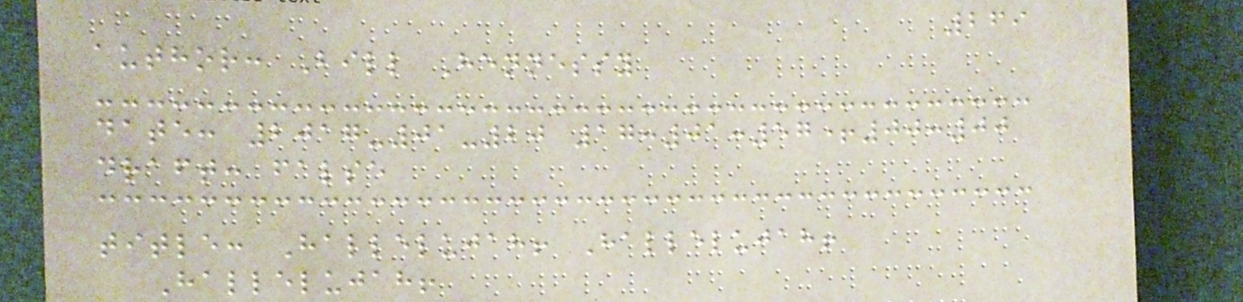269
author: Bill Hennessy
date: 2017-01-20 17:01:57+00:00
draft: false
title: Hallelujah! Hallelujah!
Hallelujah!
